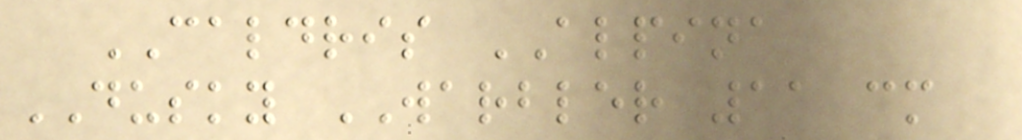CALDRIS ALPINA
DUSKY WARBLER 11 cm
